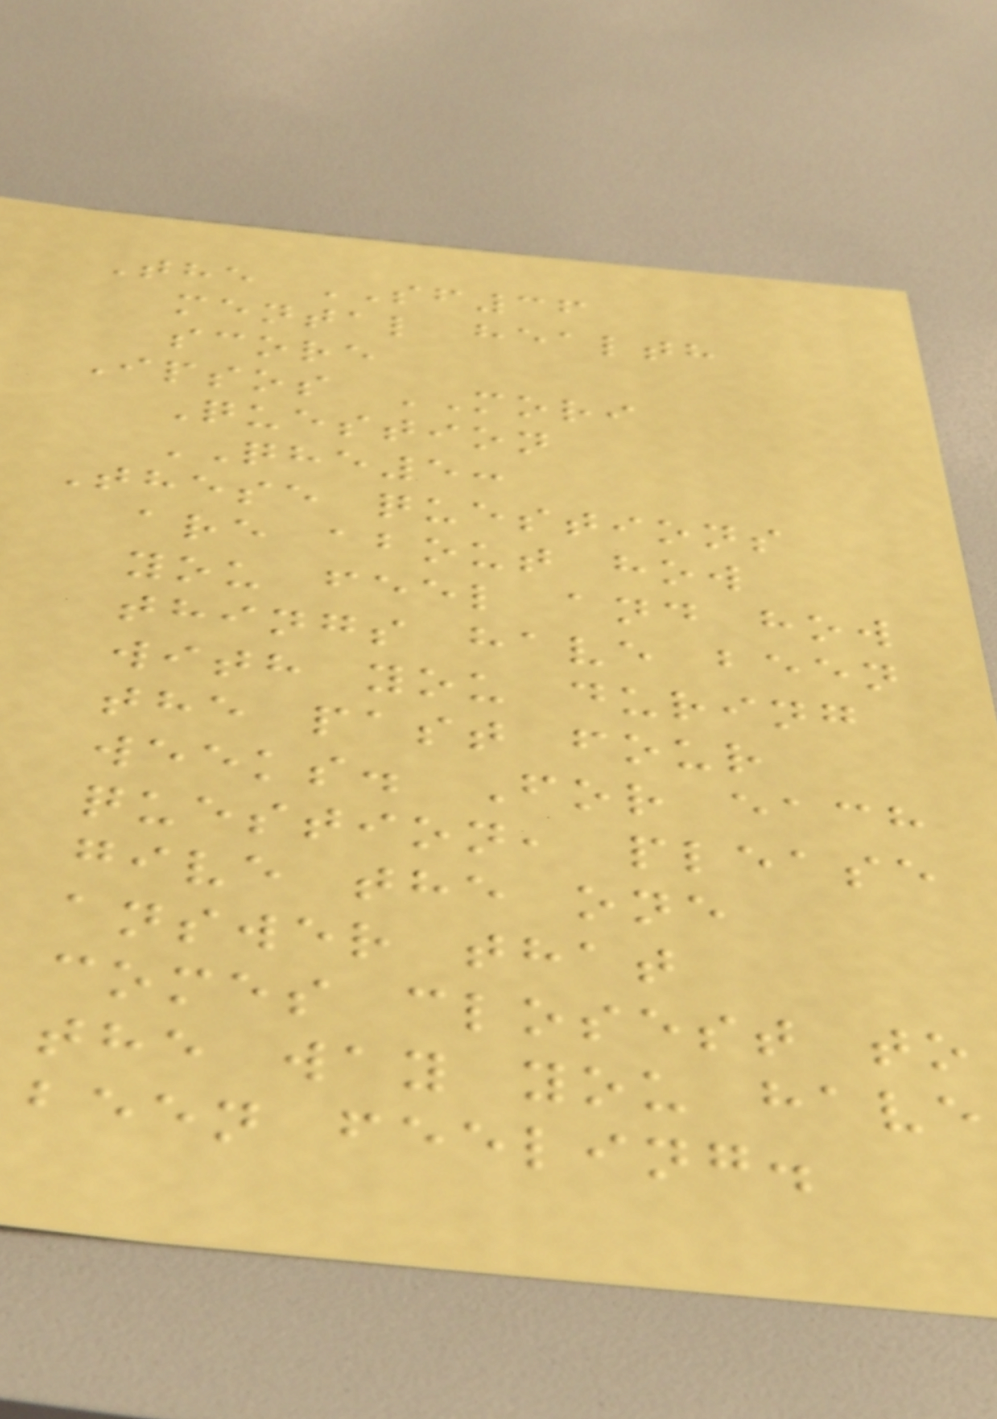The SF36
mental health
score
Ipsos MORI
Question
QHE5:
These questions
are about how
you feel and how
things have been
with you during
the past four
weeks. For each
question, please
give the one
answer that
comes closest to
the way you have
been feeling.
